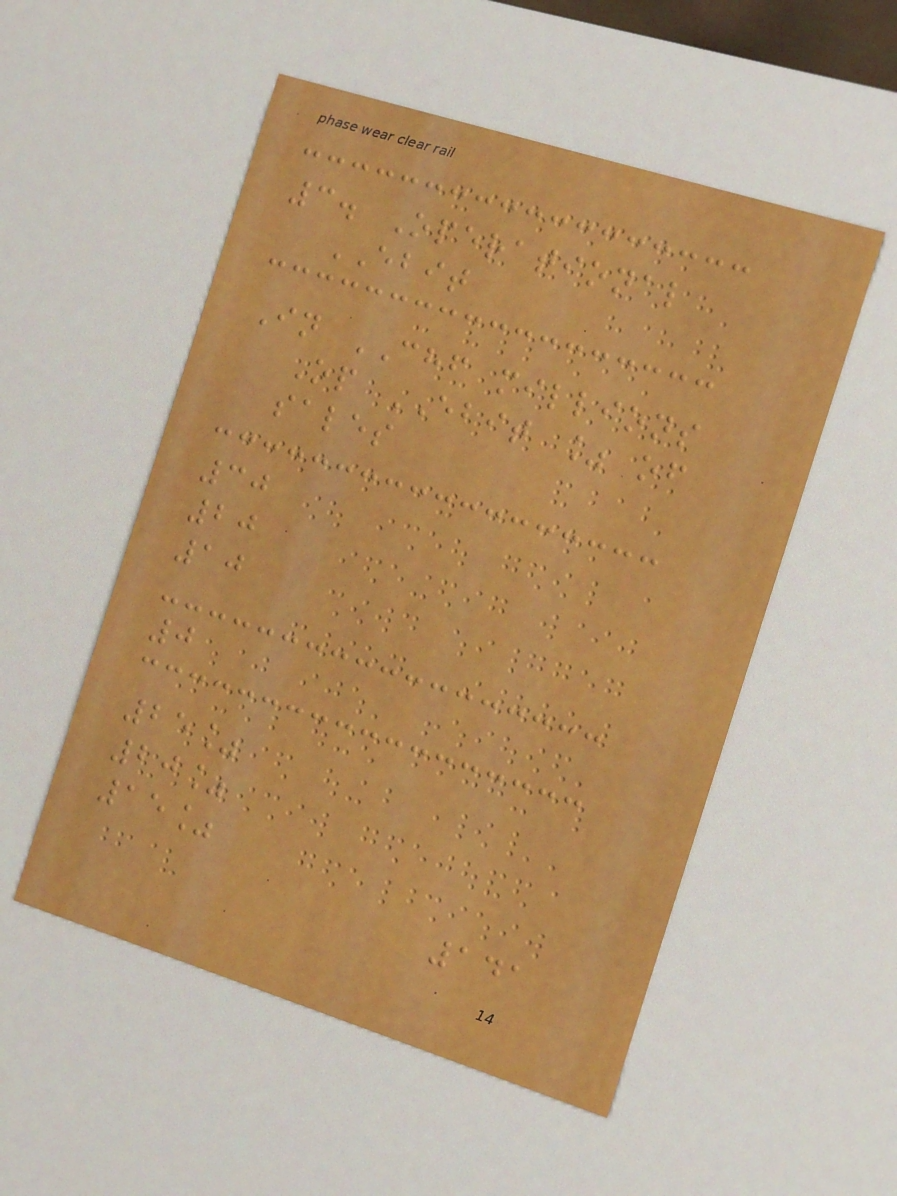3. Operational
EBIT
In CHF millions
Op EBIT % of
sales
30
20
10
0
25%
20%
15%
141
